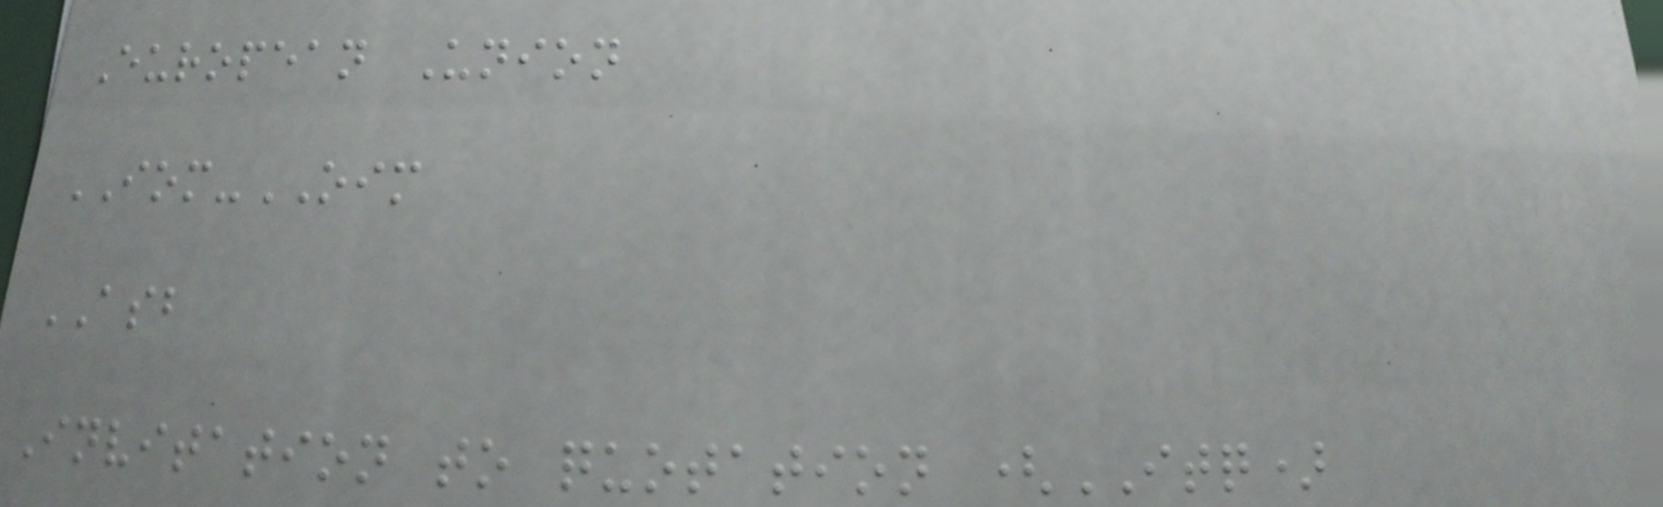European Union
IOM-OIM
ASB
Invitation to quotation (ITQ)
